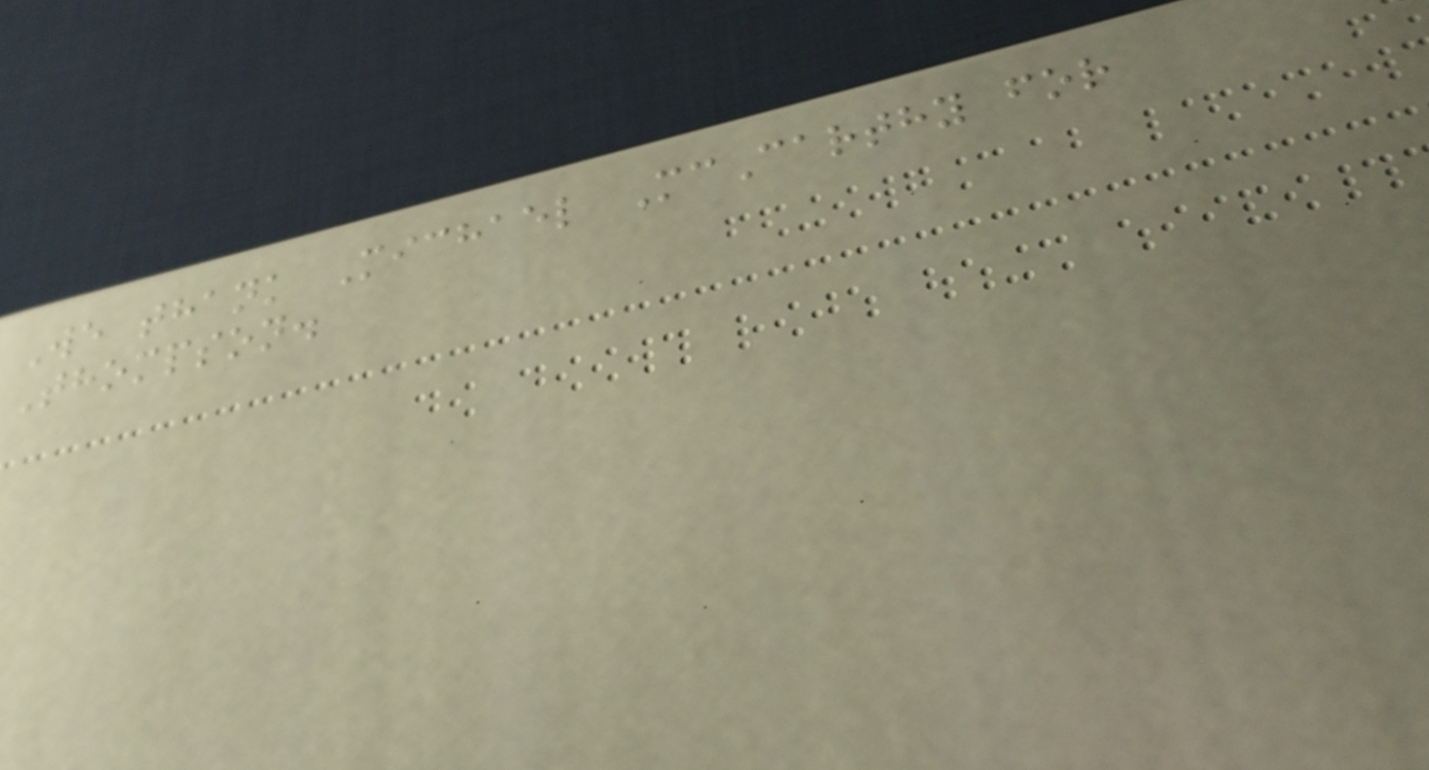We thank Michael McCarthy for
Thompson.
